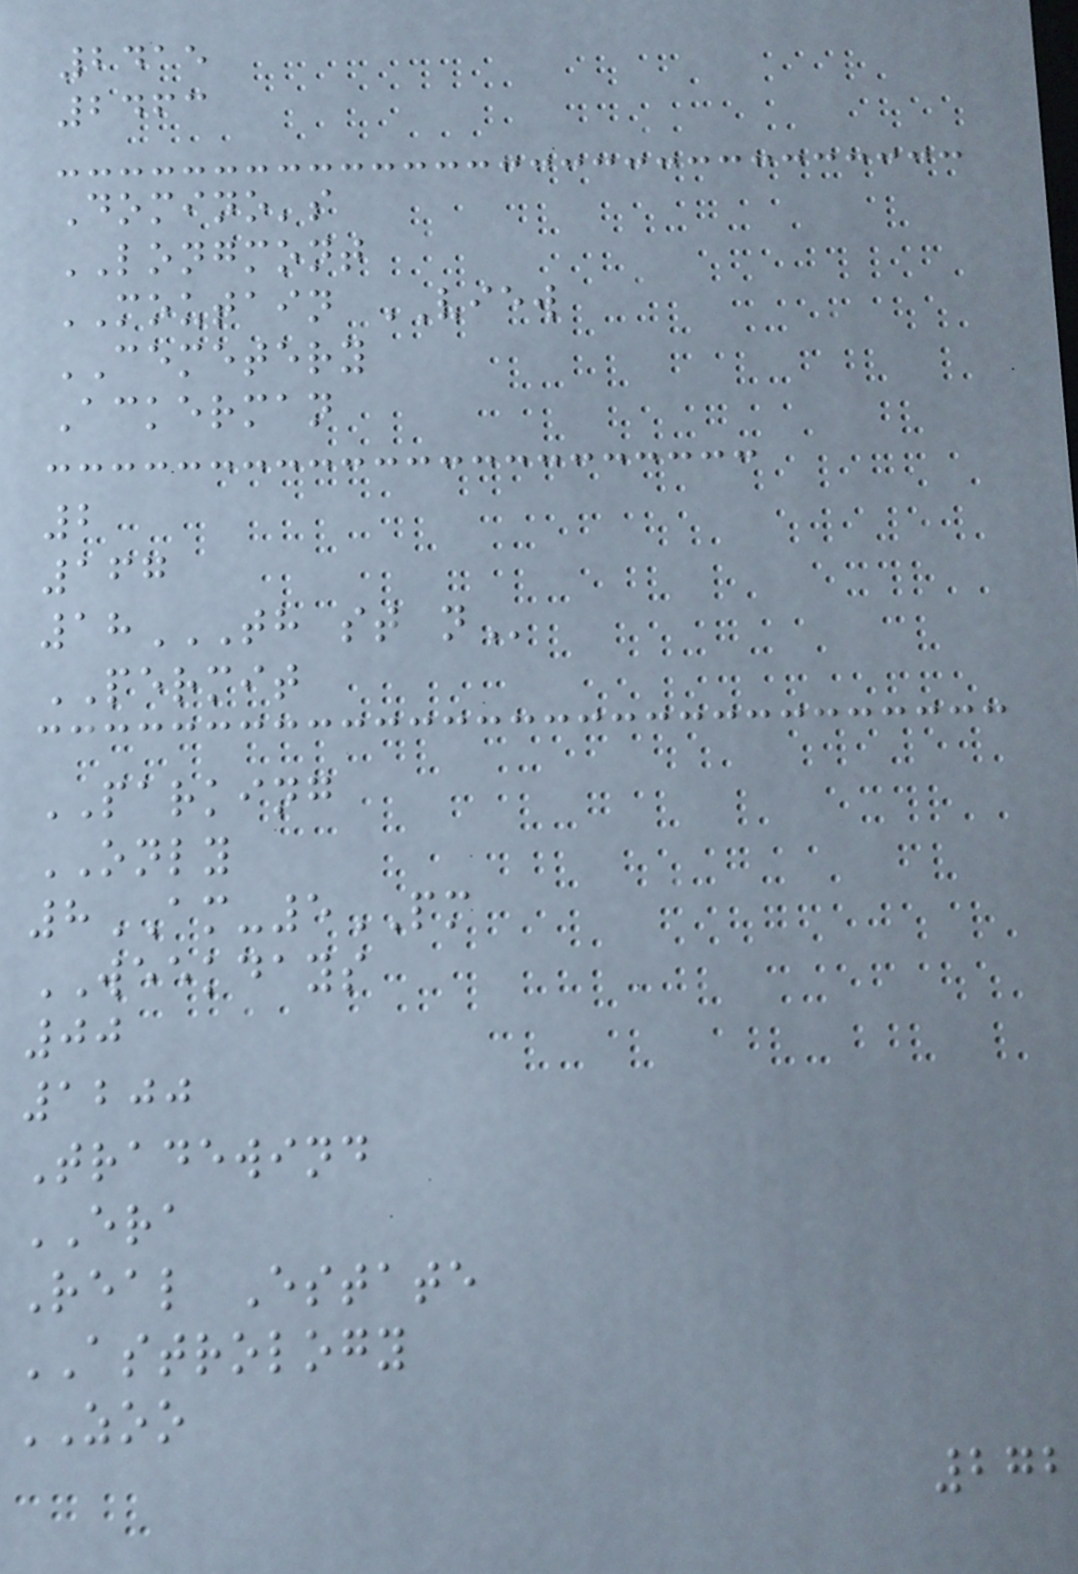2415
2463
Domino's
LONGMONT
MOUTAIN VIEW
CEMETERY
Ackerman
2
167
18TH ST N
PERMIT
PARKING
ONLY
8AM-5PM
WEEKDAYS
00
1200
Tradewind
ERA
Real Estate
ASTROLOGY
ZOO
272
